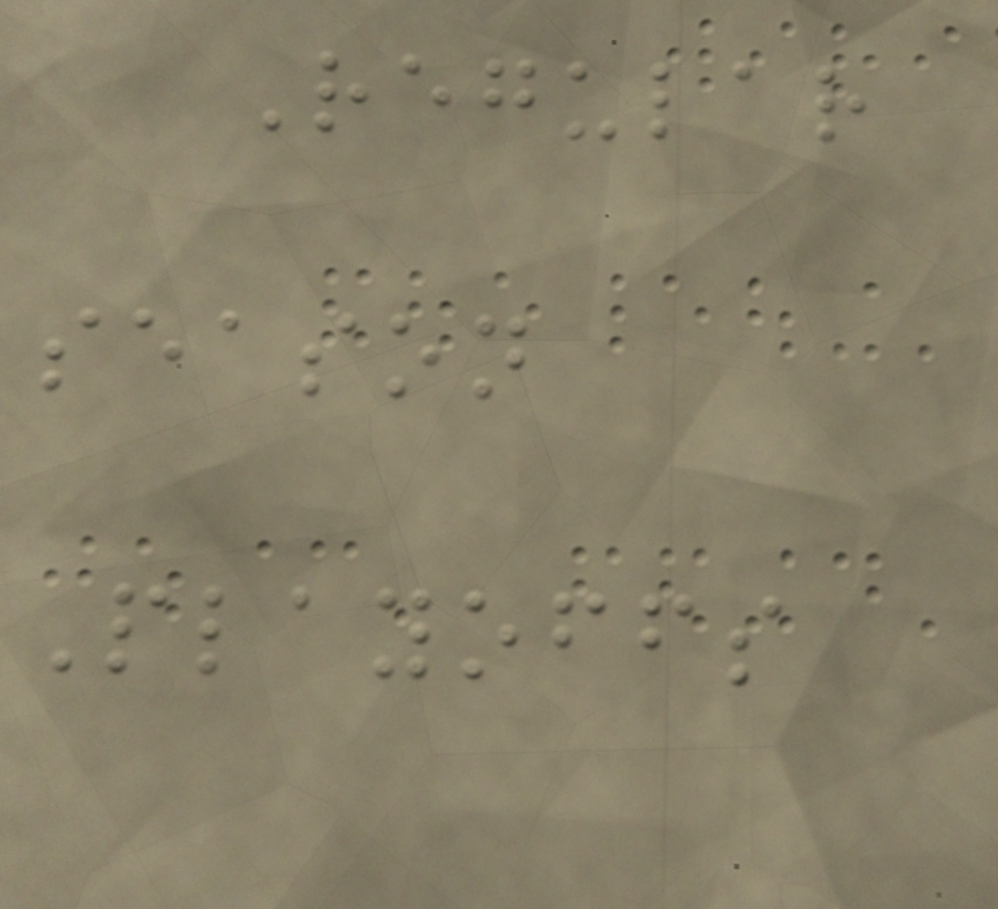Regular
season
Playoffs
